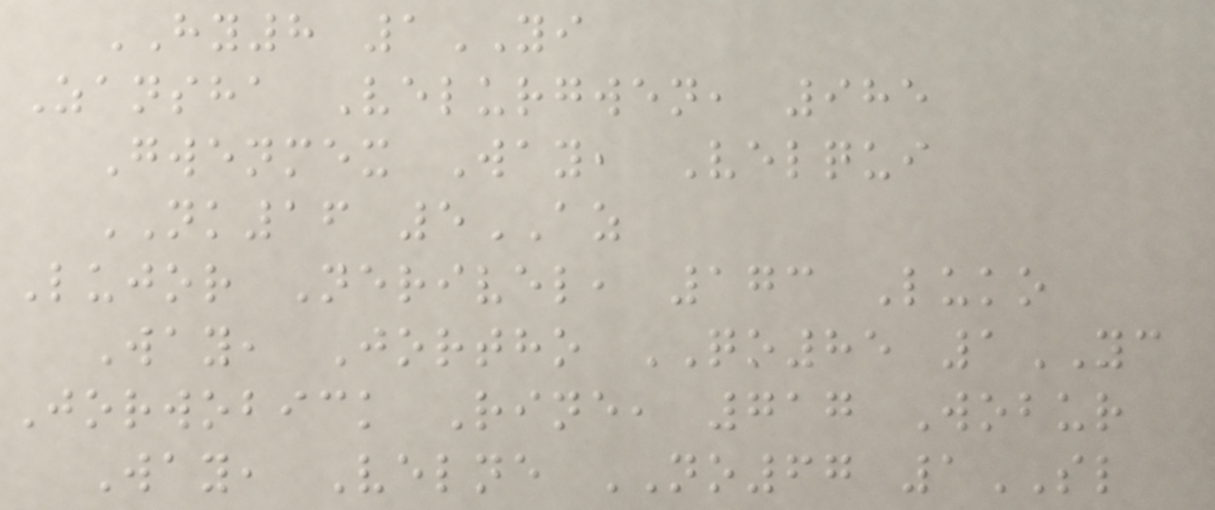HY8 1YI
Zansha Velurgwen, 985
Gwenmex Way, Velqui
NK16 5AZ
Lujor Nerivel, 173 Luko
Way, Jortho QO85 1YC
Jorwobick Rine, 717 Wobur
Way, Velne NO67 1SL
